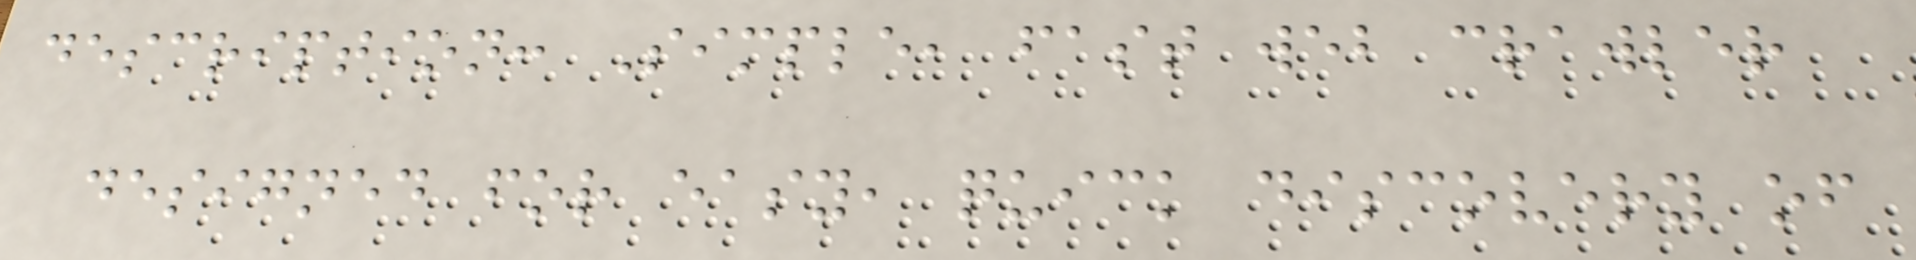description: Simple, fast web crawler
designed for easy, quick discovery of
